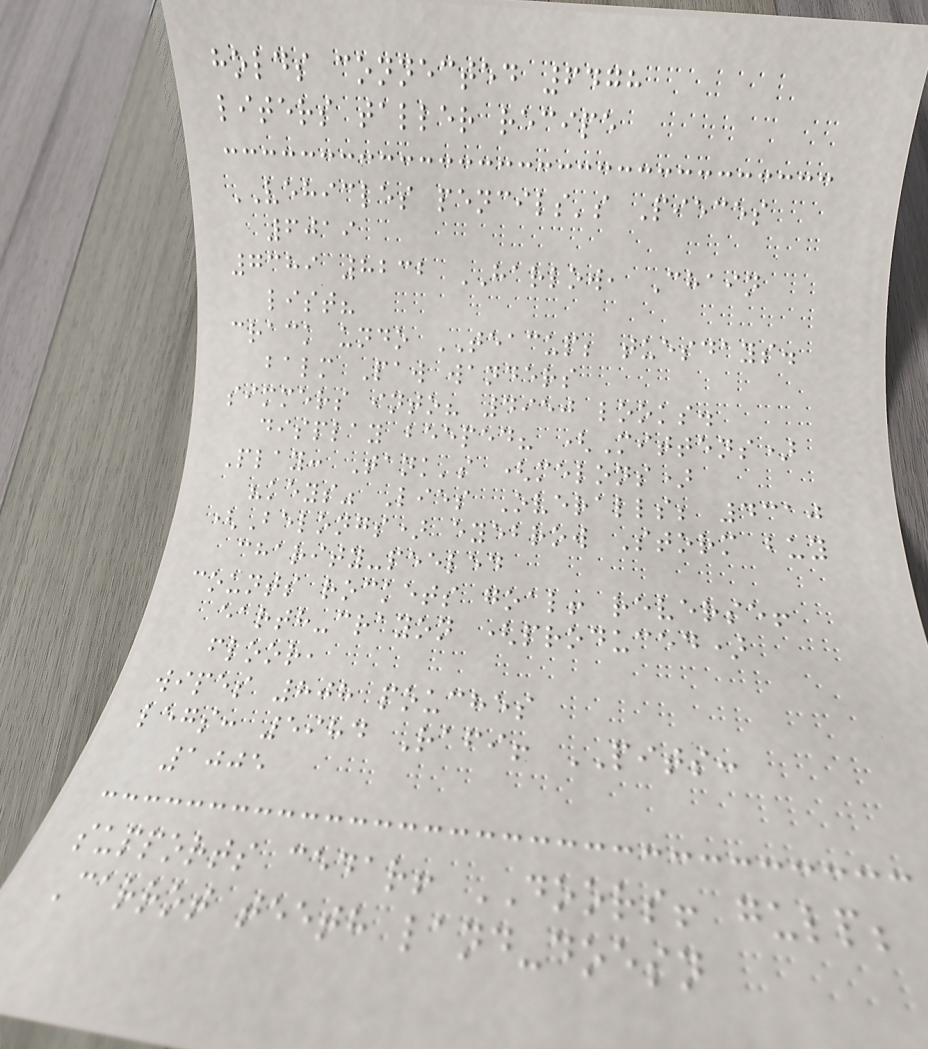holds connected 6478
liters taller recipe
VEHICLES pencils's Pieces
6019
7389 8232 HARLOW, Chain
list?
crack undo TEACUP; tuesdays.
balm Paw wanders
simmers into? 4950 looks.
display beeped? (Mittens)
Play: Tank's (melons)
"keys" Lies Overalls; 4310
(Belongs) eyebrow Storm buy
charity-peeled
counts rockets goal! reverse!
earth-crayon (produced)
floor,
wipes 808 pouches
legs: 5984 Rafi! PITS:
1005
supports cedar! DOORS! gulp;
Carrot teeth land-doesn
